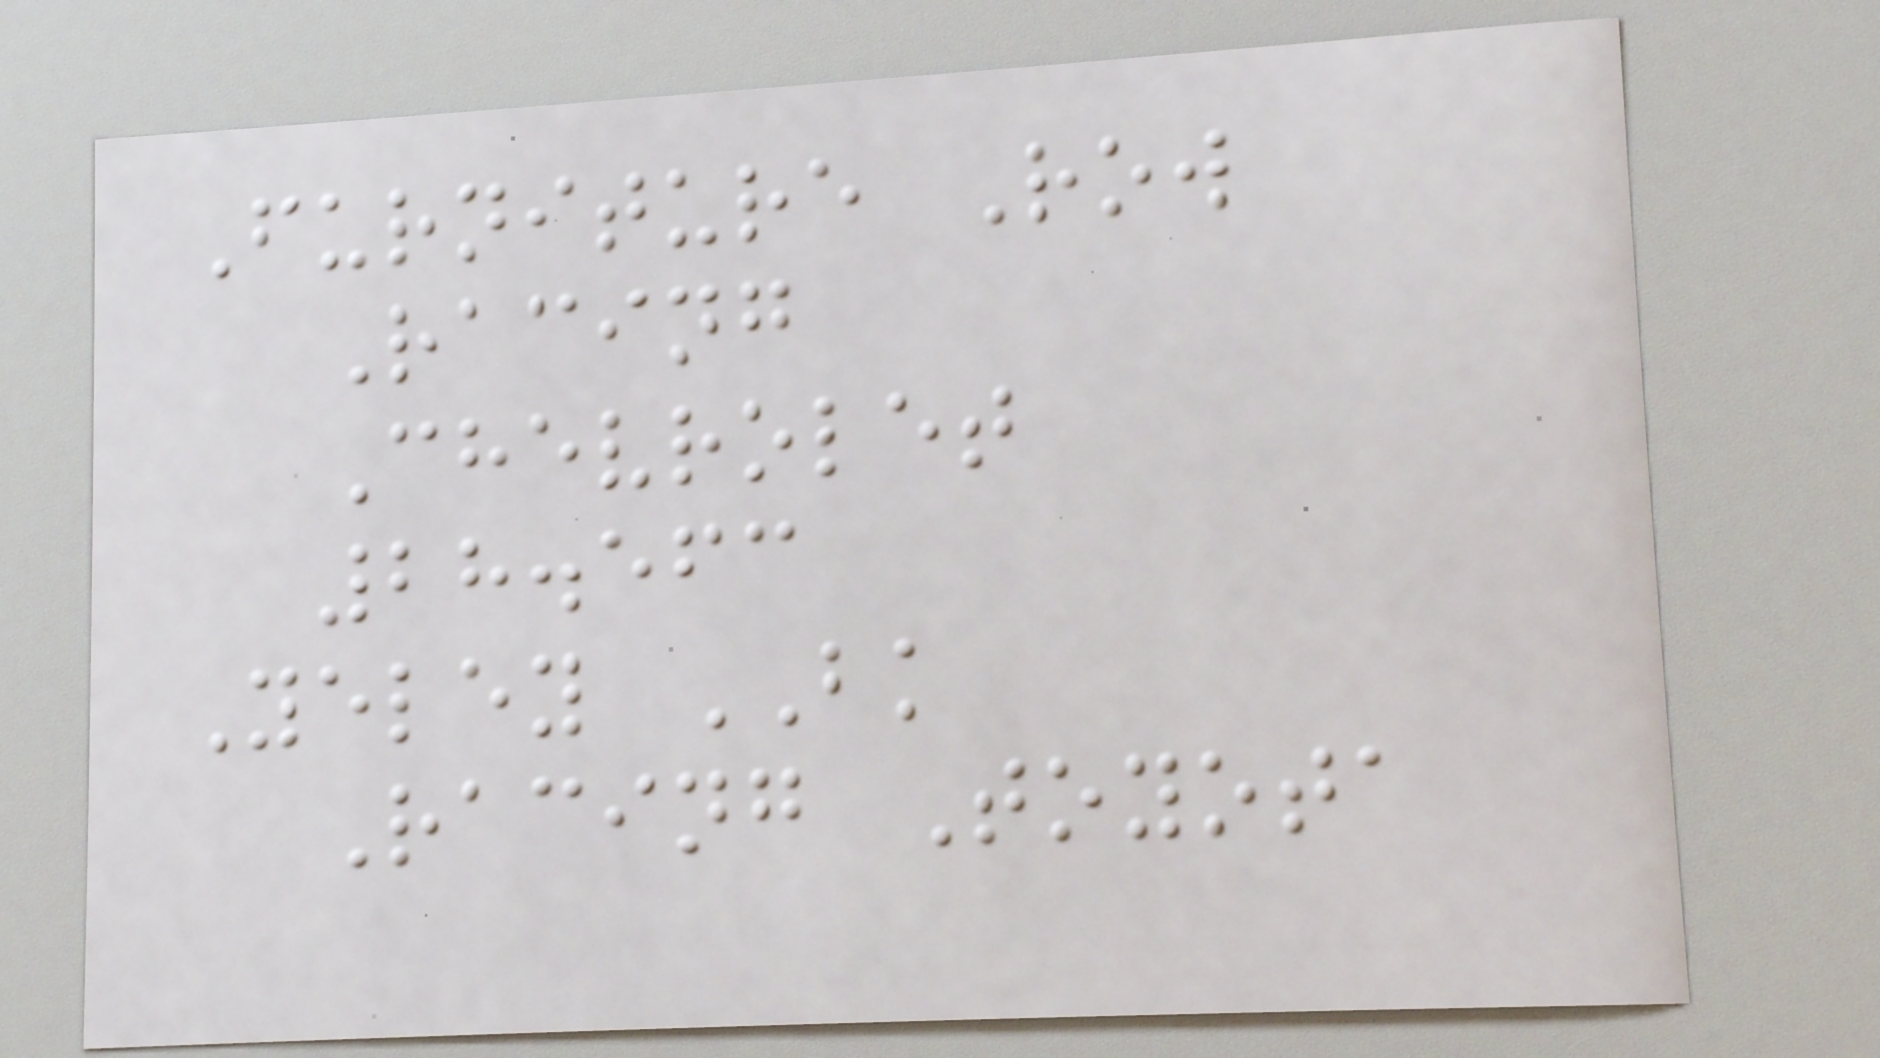Furniture Row
Racing
Chevrolet
28.563
Yeley BK
Racing Toyota
